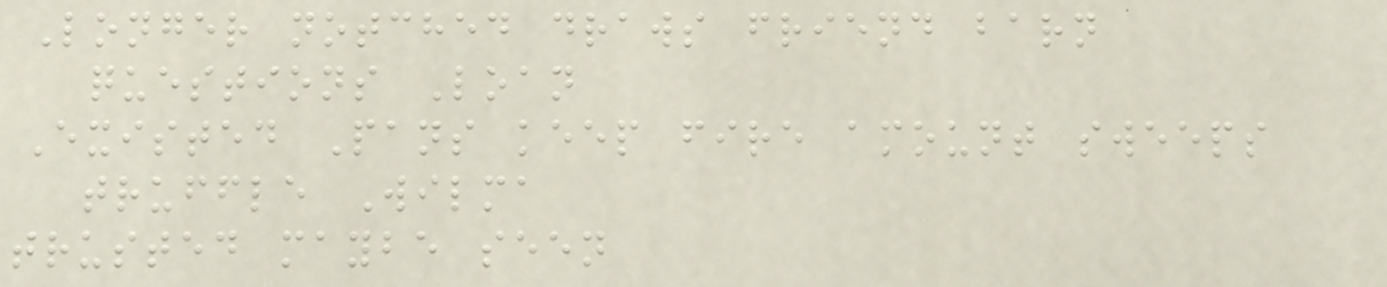Longer notched draws friend barn
questions Loan
Existed Pans keep fire amount sweeps
truffle Wilma
trusted maybe seen
